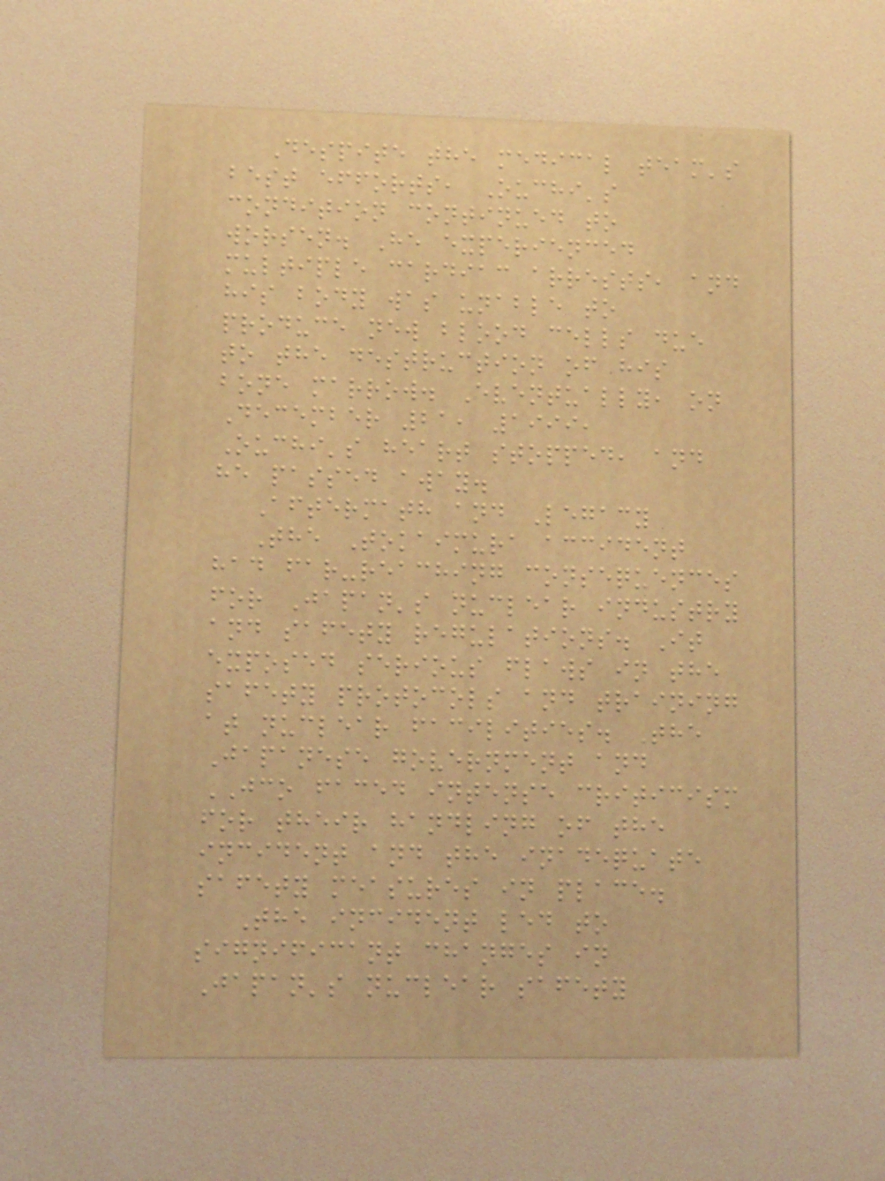Despite the medical team's
best efforts, Ouchi's
condition continued to
worsen. He experienced
multiple cardiac arrests, and
his body was unable to
produce new blood cells due
to the destruction of his
bone marrow. Eventually, on
December 21, 1999,
Ouchi's heart stopped, and
he passed away.
Aftermath and Legacy
The Tokaimura accident
had far-reaching consequences
for Japan's nuclear industry
and safety regulations. It
exposed serious flaws in the
safety protocols and training
at nuclear facilities. The
Japanese government and
JCO faced intense criticism
for their handling of the
incident and the inadequate
safety measures in place.
The incident led to
significant changes in
Japan's nuclear safety
